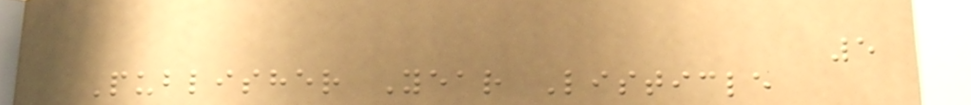5
Publisher Year Listicle
